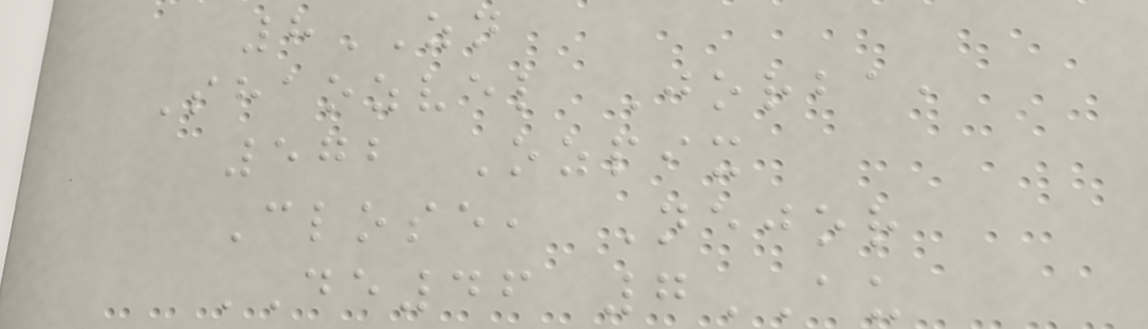8ZN
Shaozvel Jorba,
572 Ozpix
Close, Nejor
DE46 7AU
